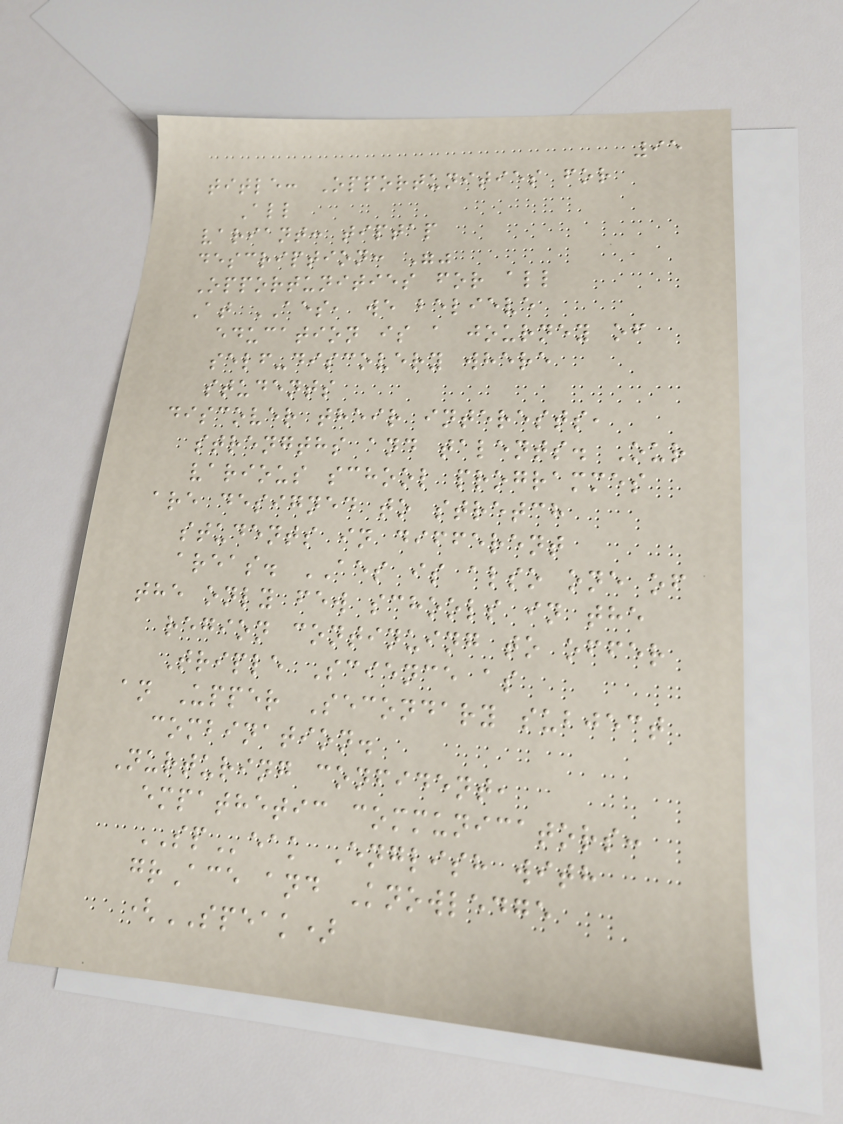95
title: Opportunities for
All
variant: tiptap
description: ""
Opportunities for all
At AES, we believe
education is a journey of
self-discovery where
students
discover their interests,
strengths and talents. Our
various school programmes
are designed to stretch
students in different
areas. AES is also one of
the only few schools in the
region continuing to offer
Triple Science as
an Upper Secondary subject
combination.
Nurturing confident,
empathetic communicators:
SPeak English with
grAce and Knowledge
(SPEAK)
